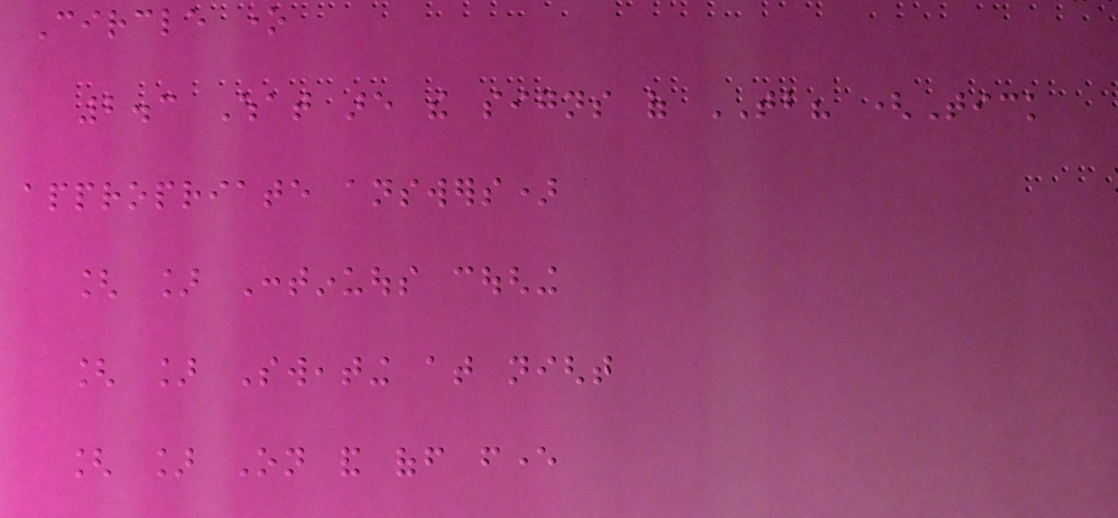Circle one
2.3 What are the signs of TB? (Tick
appropriate answers)
[ ] Continuous coughing
[ ] Sweating at night
[ ] On and off fever
